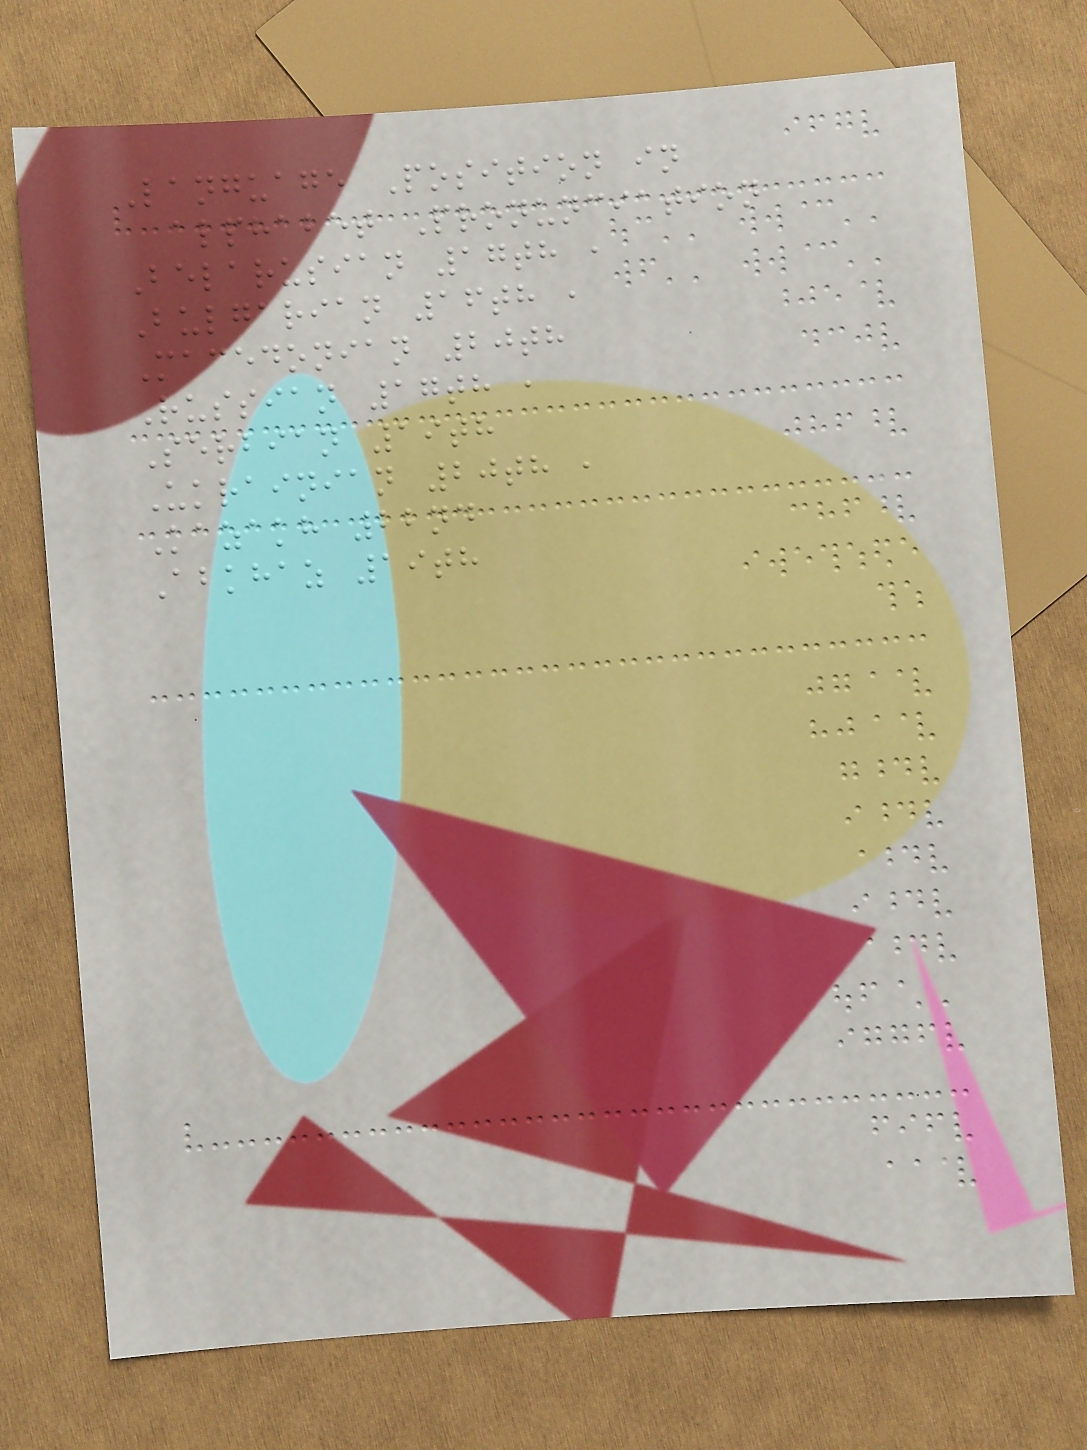Language Position in
alphabet Pronunciation
Belarusian 17th ,
Bulgarian 16th ,
Macedonian 20th
Russian 17th ,
Serbian 19th
Ukrainian 20th ,
Kazakh 22nd
Abkhaz 19th
